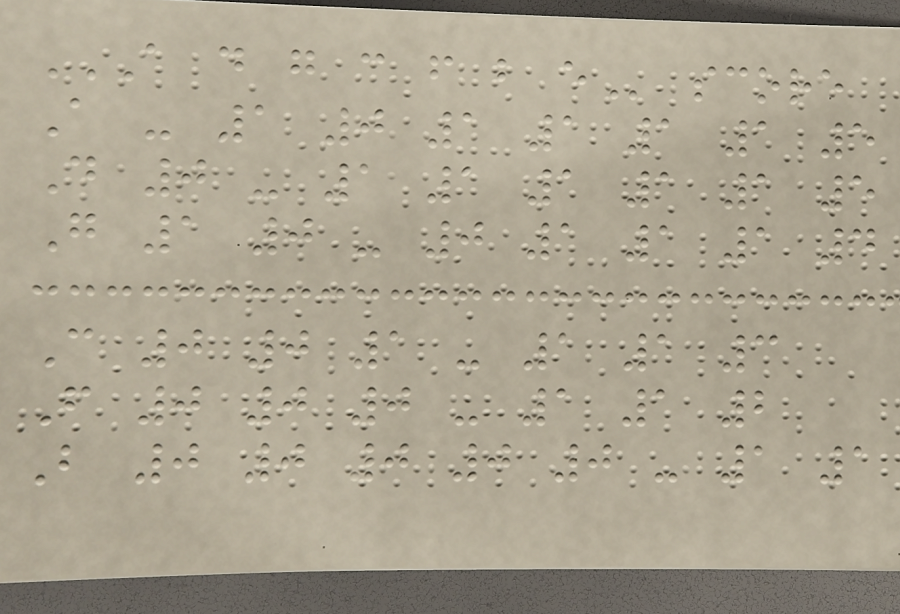A D G C F B E score
A - 1 0 1 1 1 1 5
D 0 - 1 1 1 1 1 5
G 1 0 - 0 1 1 1 4
C 0 0 1 - 1 1 3
F 0 0 0 - 1 1 2
B 0 0 0 0 0 - 1 1
